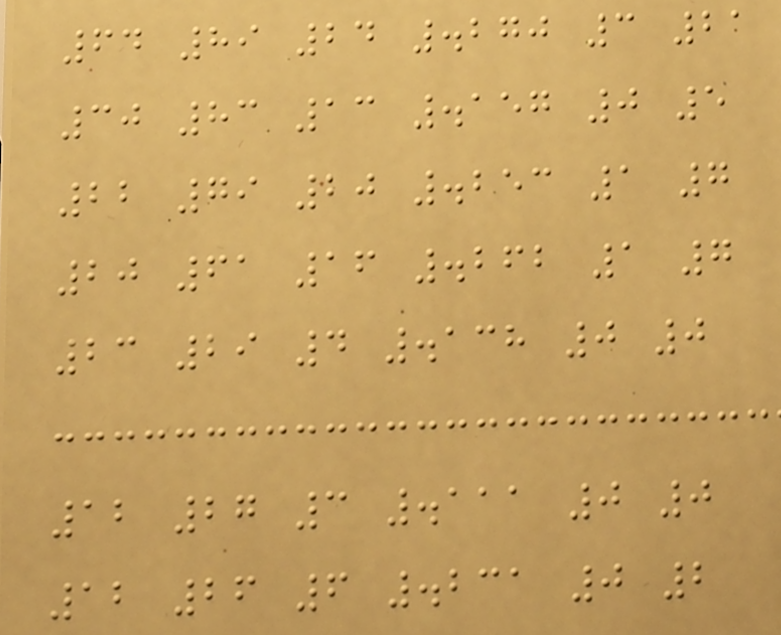64 89 24 .270 3 21
30 83 13 .157 0 5
22 79 20 .253 1 7
20 61 16 .262 1 7
23 29 4 .138 0 0
12 27 3 .111 0 0
12 26 6 .231 0 2
